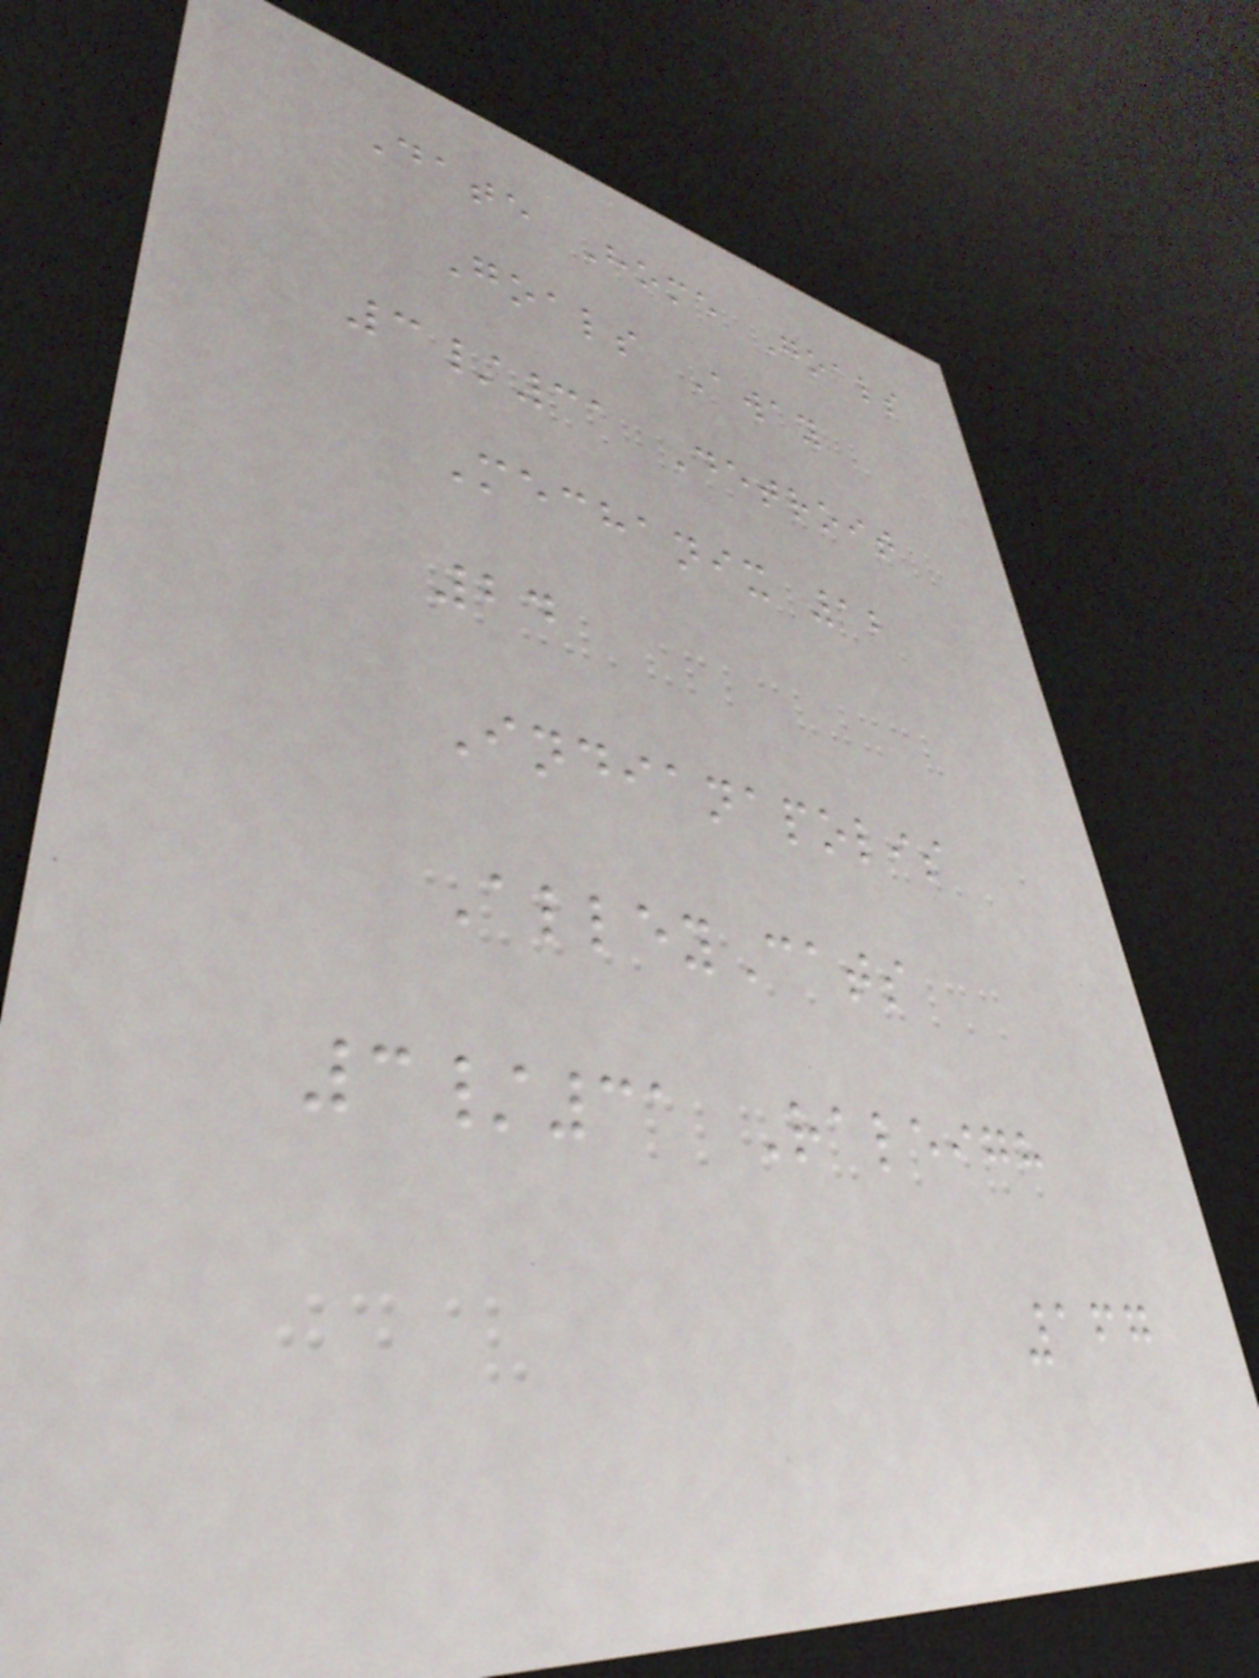Date Home Goals
Goals Away
3/31 Detroit
Mechanix 12
24
Indianapolis
AlleyCats
3/31 Raleigh
167
